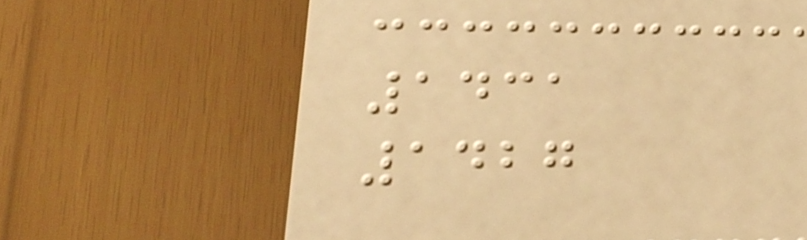1431
1427
